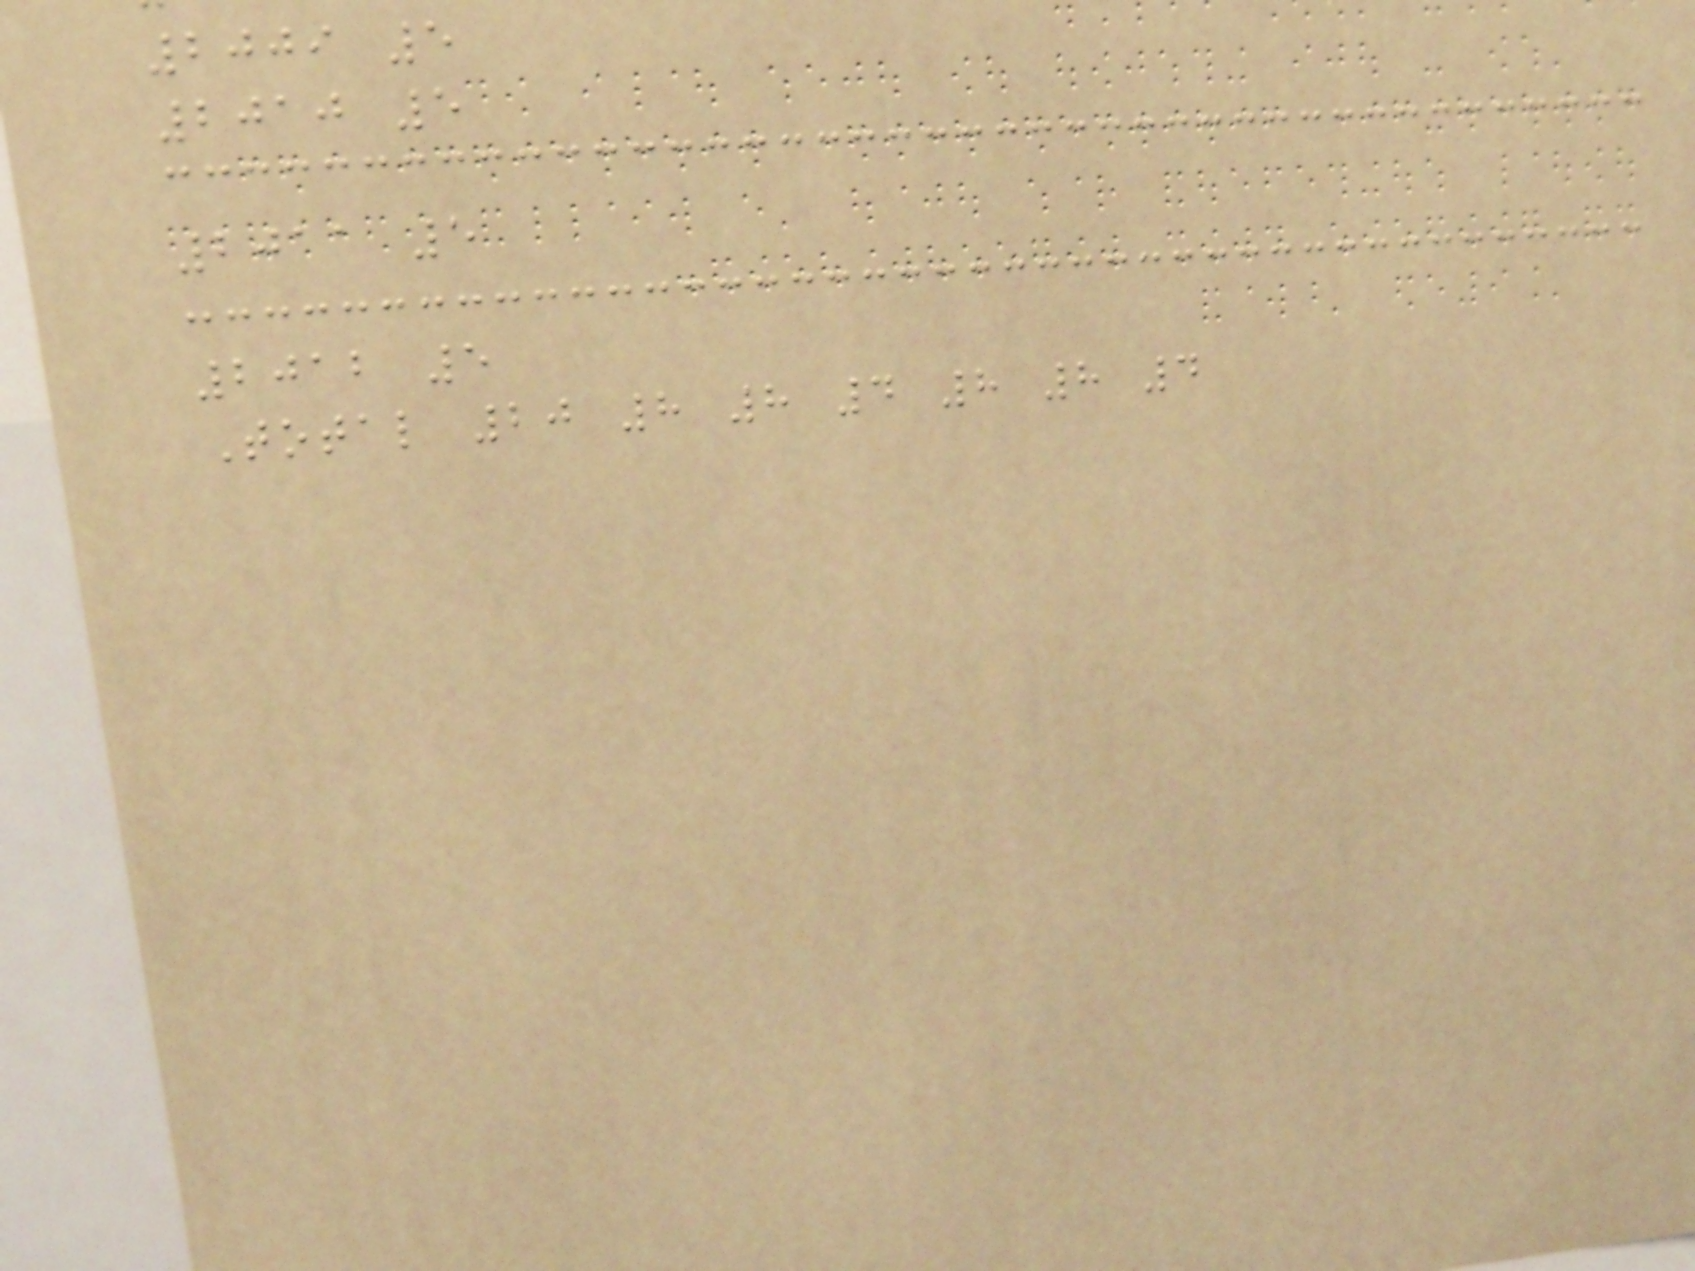2009 5
2010 5
2011 5
2012 5
Total 20 8 8 4 8 8 4
